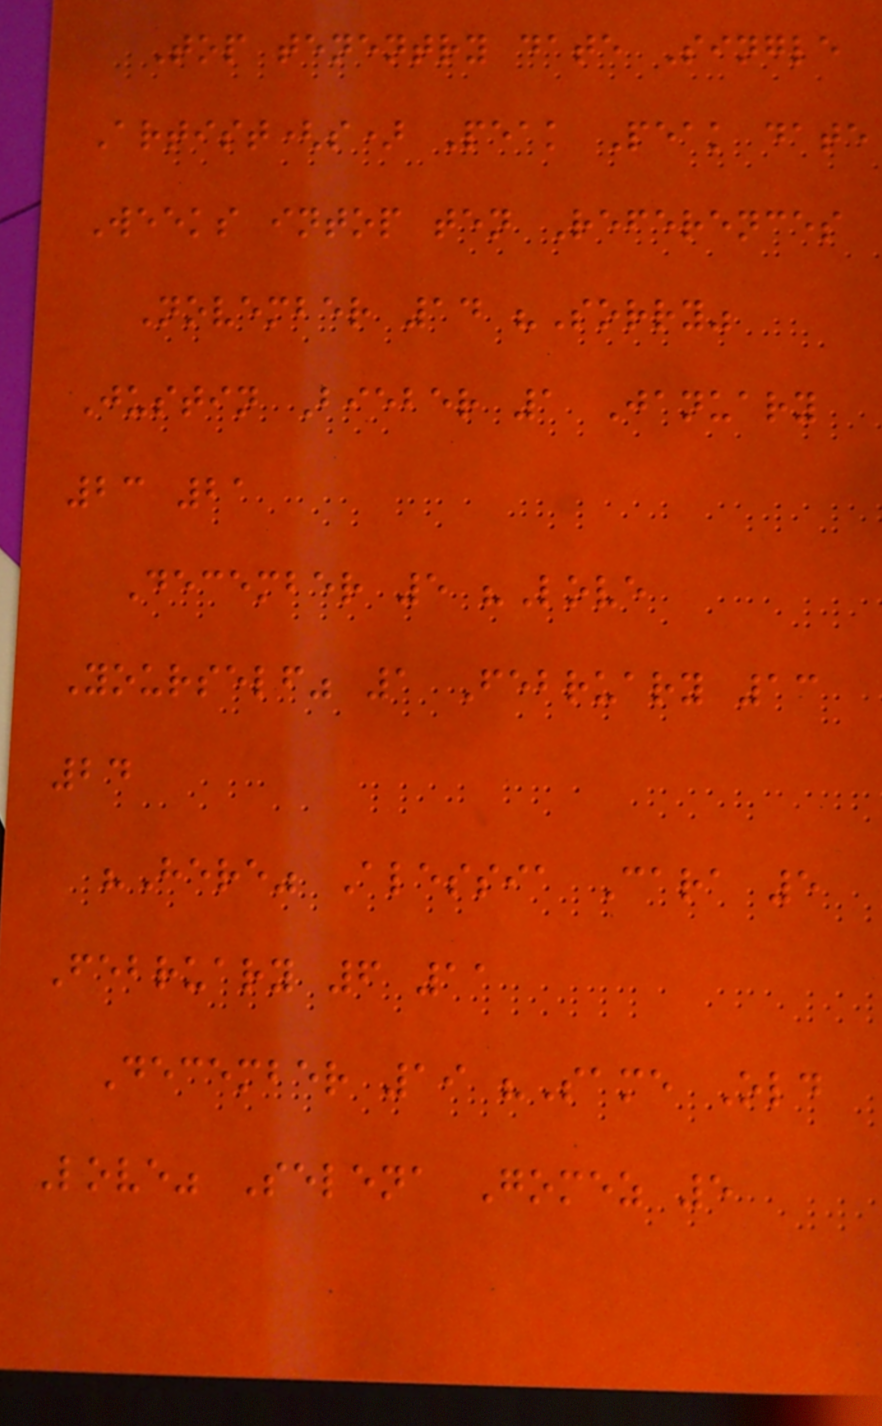Top tenentry date Single
Artist(s) Peak Peak date
Weeks intop ten References
November 14 "Sorry"
Justin Bieber 1 January
23 21
December 5 "Love
Yourself" 1 February 13
24
"Here" Alessia Cara 5
February 6 11
December 19 "Same Old
Love" Selena Gomez 5
